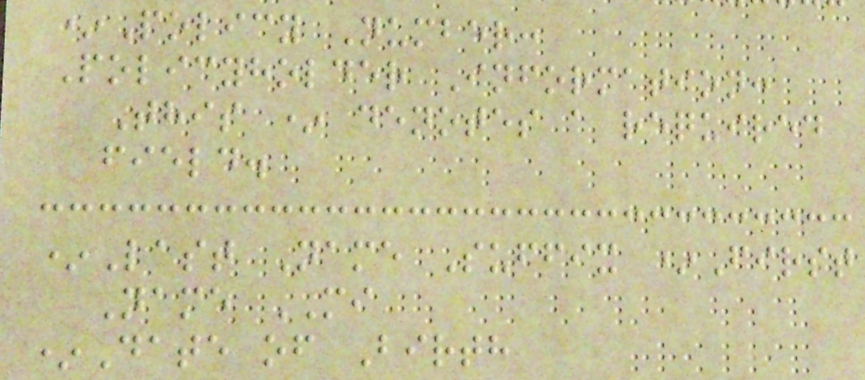*Policy Number:
Policyholder Information:
This * denotes a required
field.
*Last Name Suffix *First
Name MI
*Date of Birth
